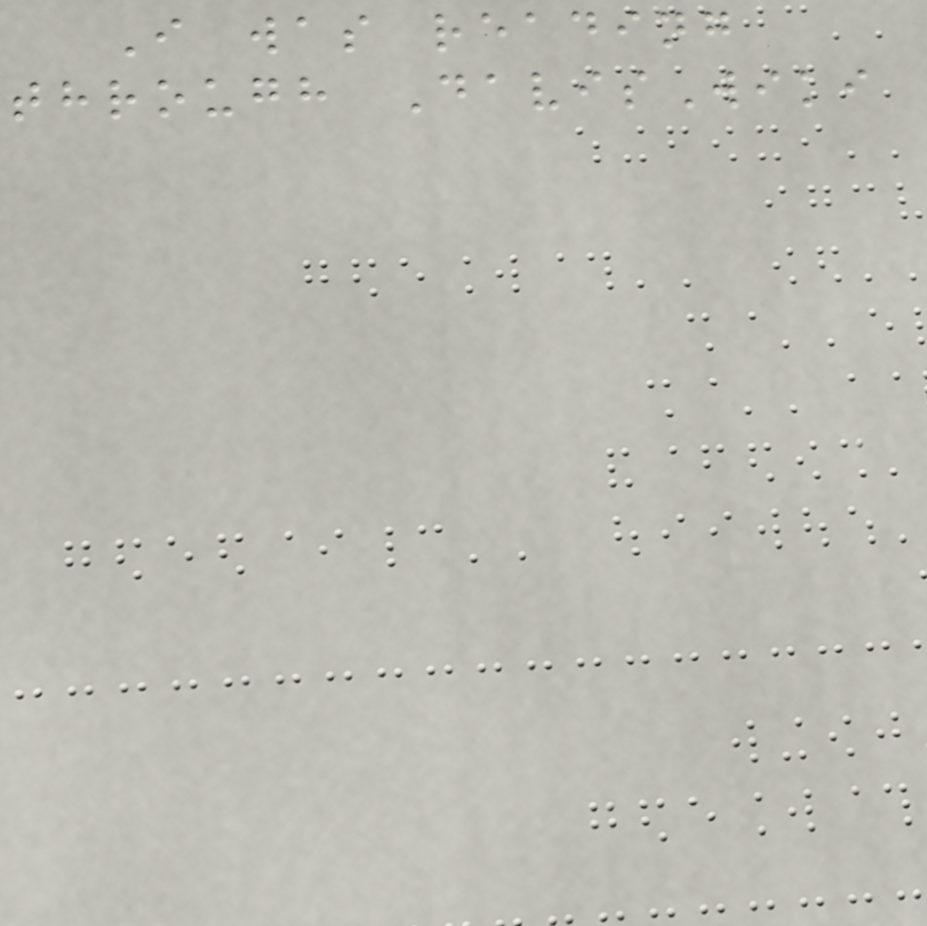I was reading
through DavisWiki
